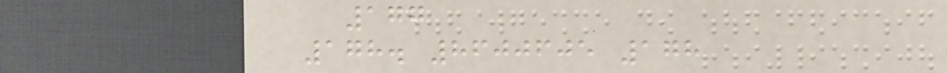177
178. 8600605 178
